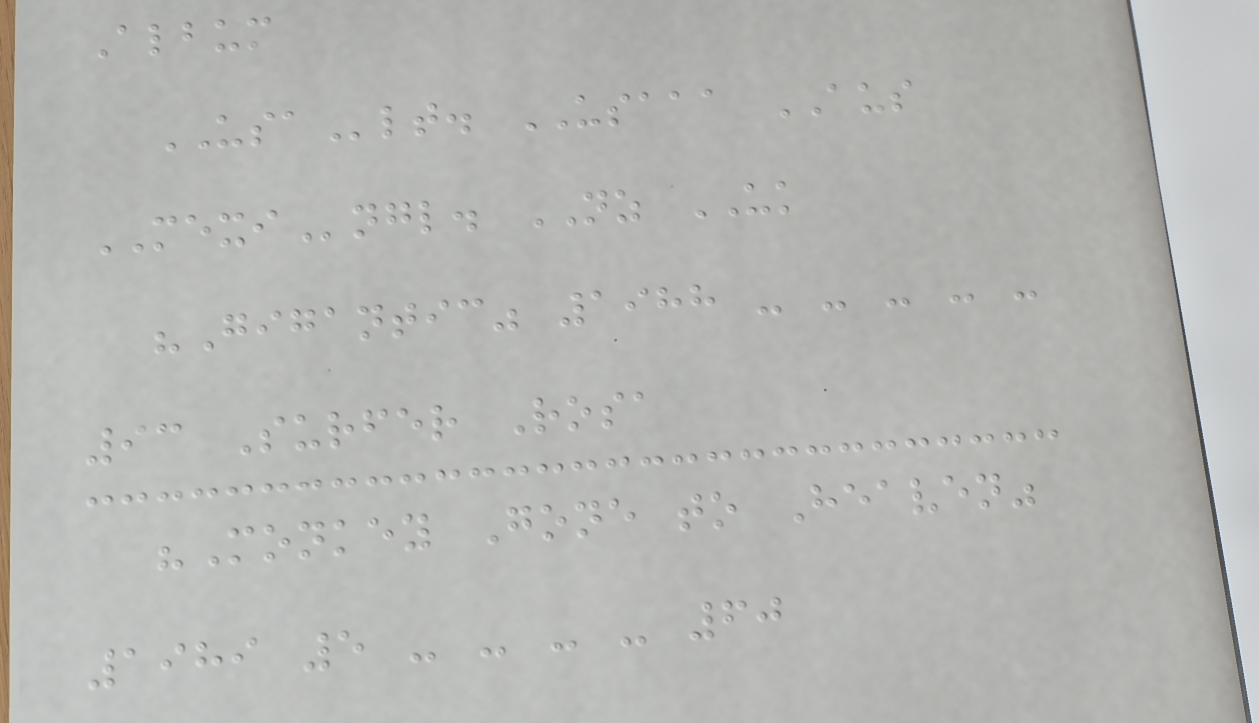Album
USAlt. USAAA AUS
MEXIngl. NZ UK
"Gigantic" 1988 - - - - -
93 Surfer Rosa
"Monkey Gone to Heaven"
1989 5 - - - - 60
